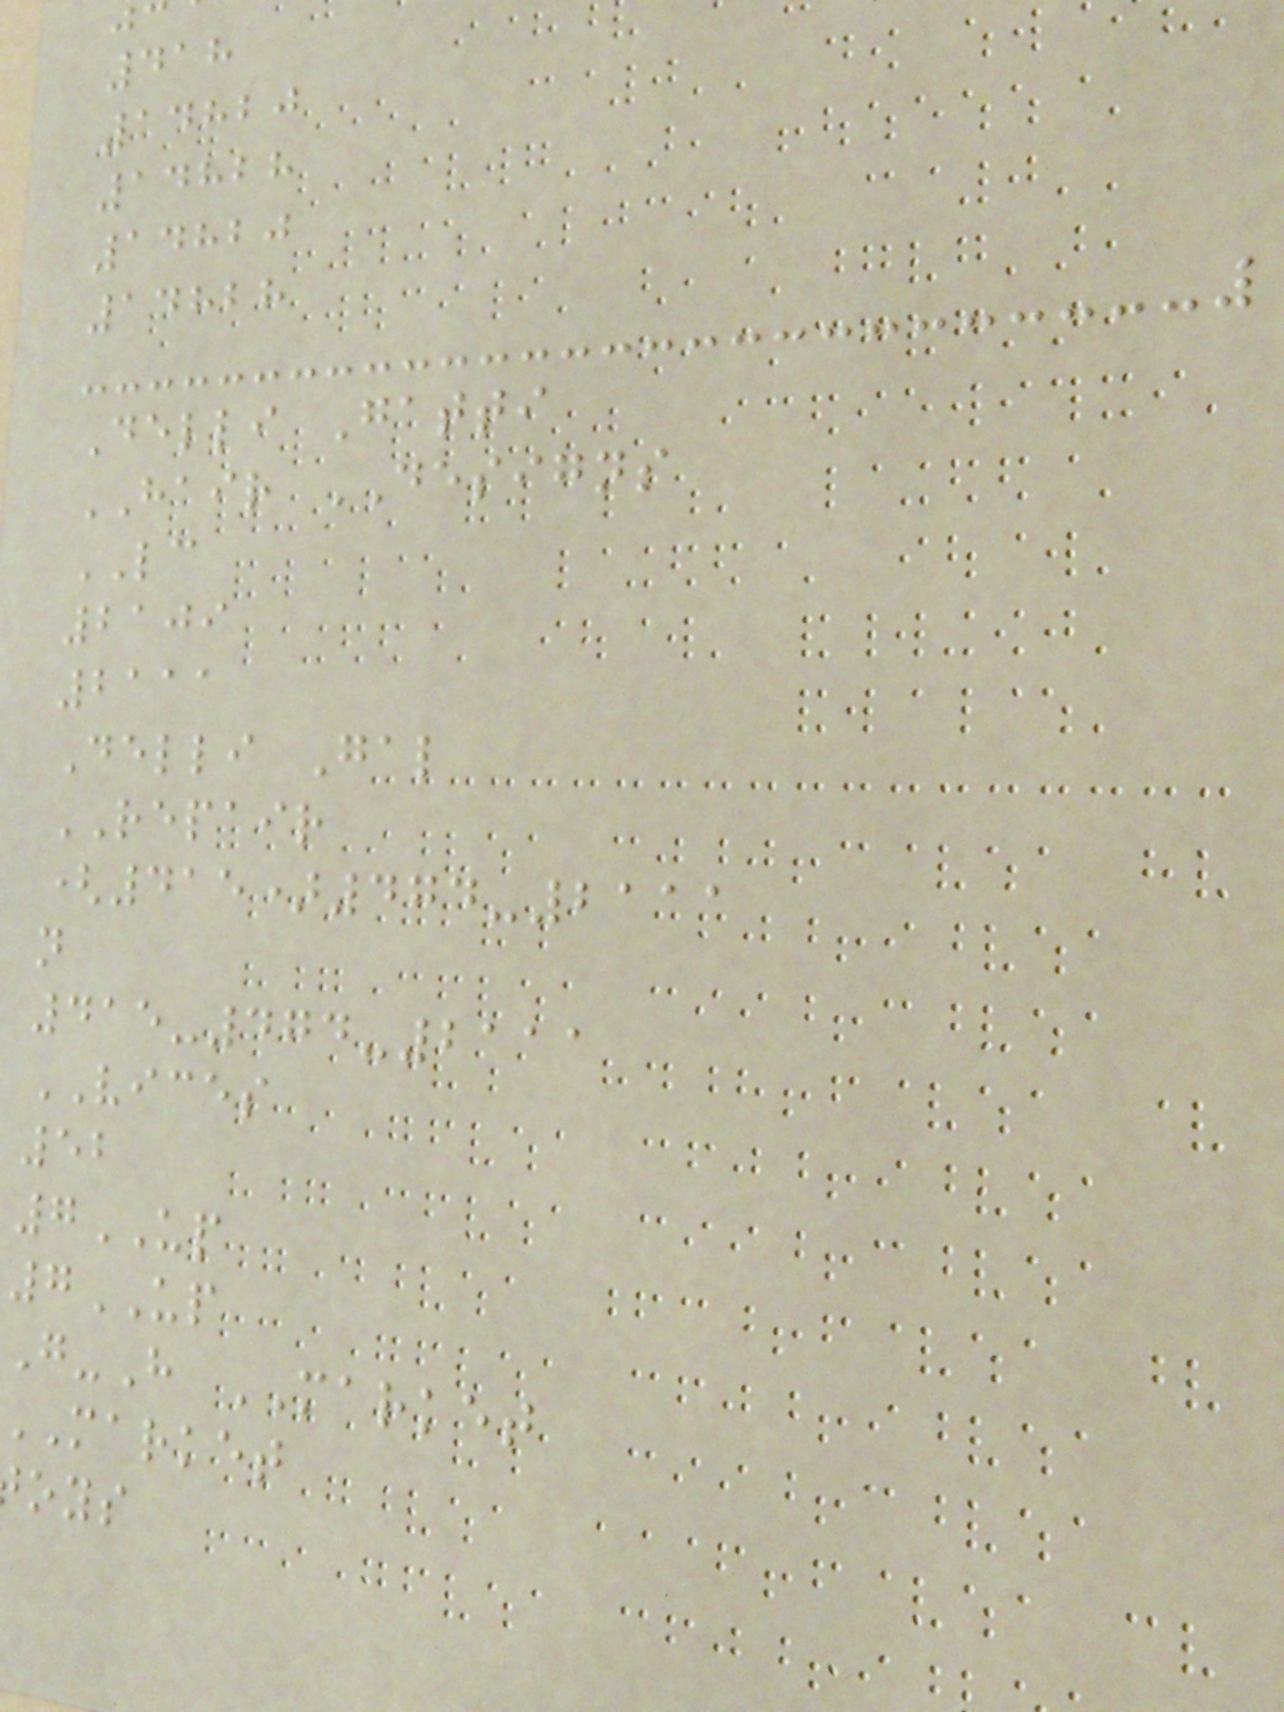418
14820
14828
14820
14828
Delli Gatti
HAIR DESIGNS
LC
2109
2111
Delli Gal
REPAIR
(415)474-2111
n
415-474-2111
VICES
52
7UP
7UP
G-H MARKET
market
